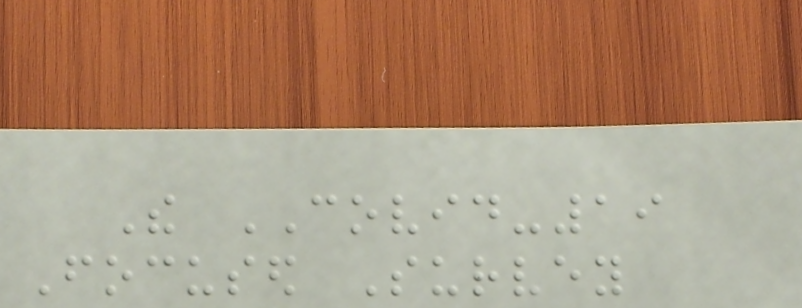The COVID-19
Focused Survey
